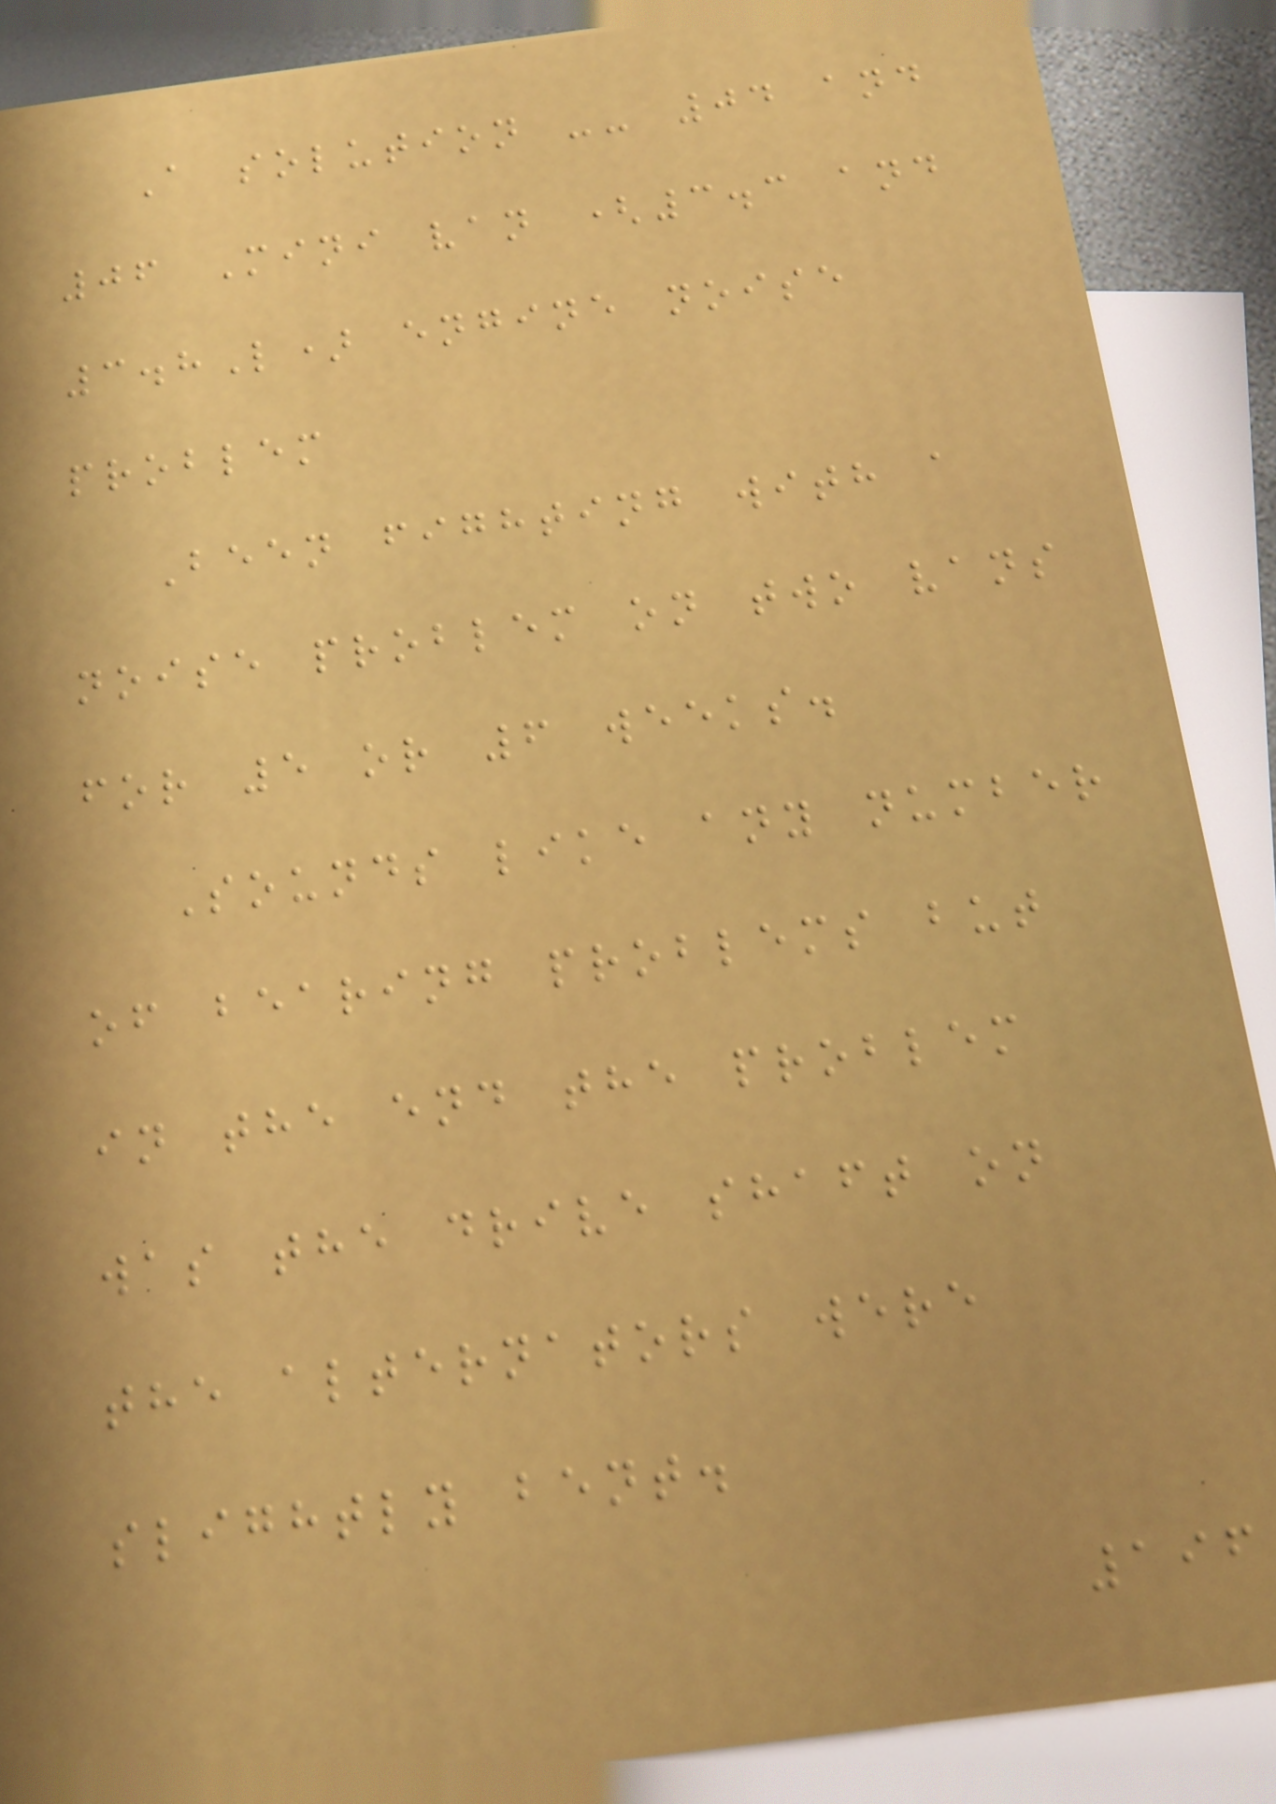A solution -- 04 and
06 Mini van (3.3 and
3.8L) engine noise
problem
Been fighting with a
noise problem on two vans
for 5 or 6 weeks.
Sounds like any number
of bearing problems but
in the end the problem
was the drive shaft on
the alternators were
slightly bent.
196
